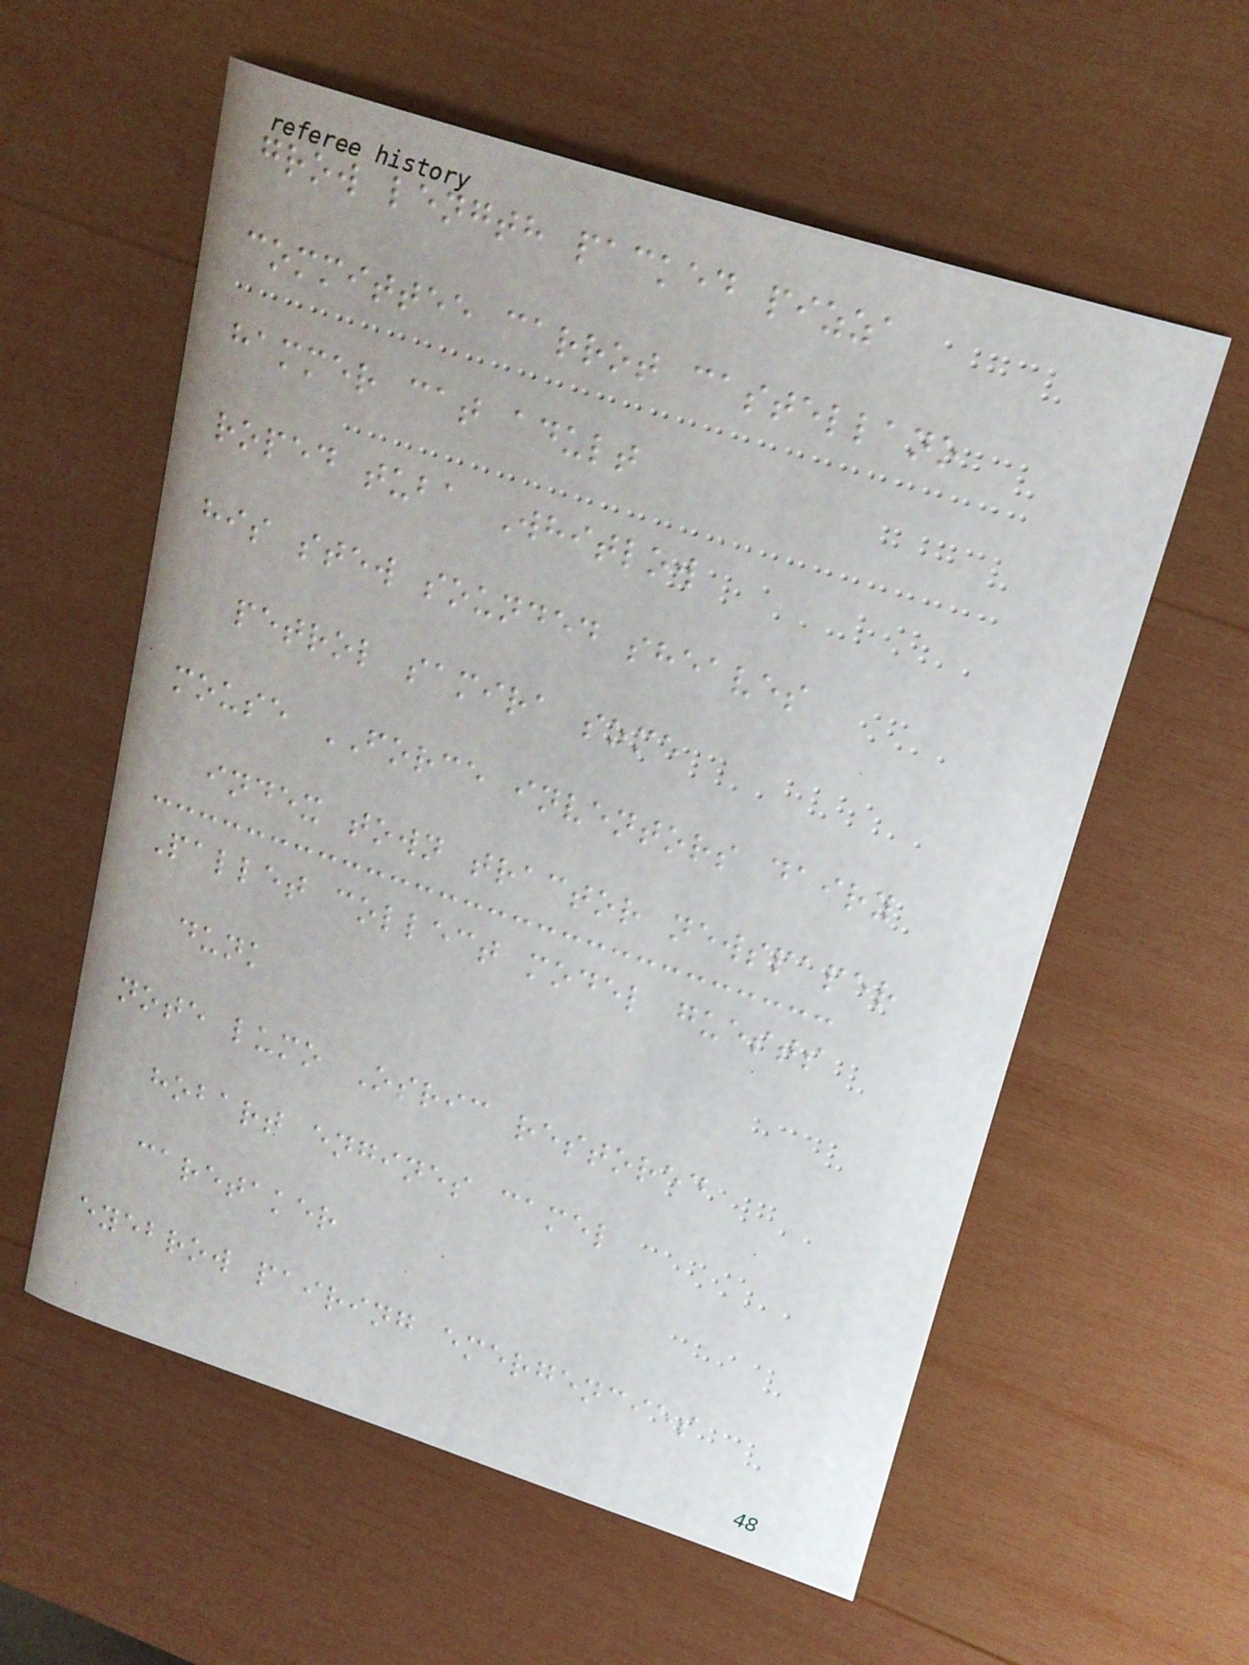grow length packed pizza
committee carrot castellano
hammer cat adult
roped tuba Whitlow
his stew sounded sheaves
petrol samira some
mouse FORCE inventors dairy
index town tractor newspaper
Pallet collect model guests
dunk
note lumo Osric restored
hobart engines camel
caretaker
eyebrow pairing emergencies
